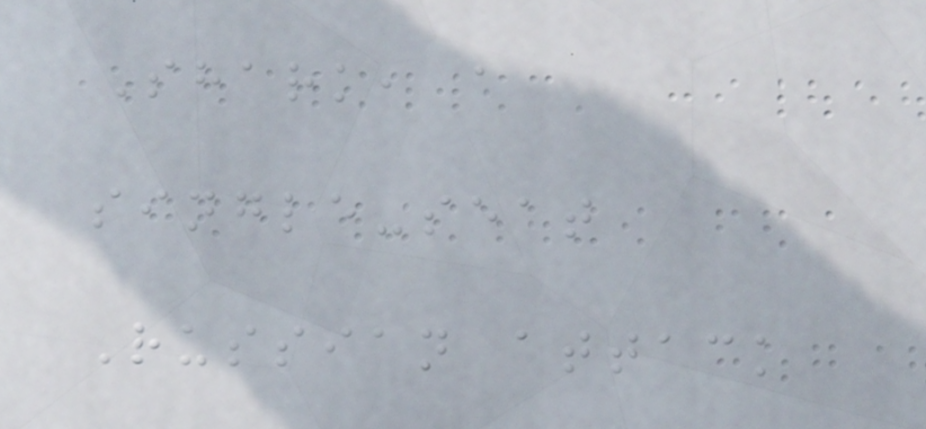Shark, a
single-seat
Russian attack
